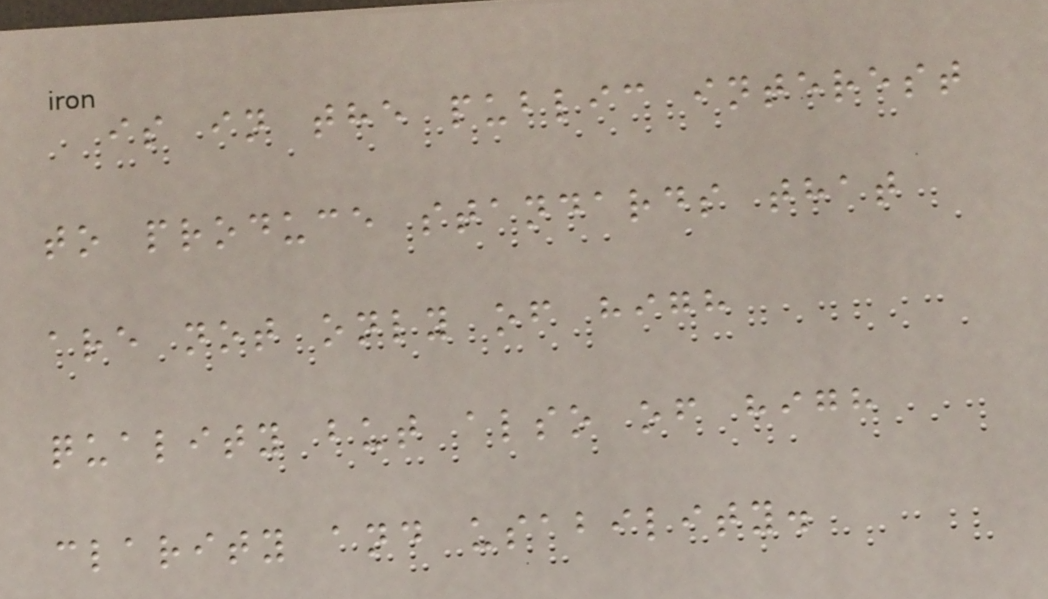is in the public interest
to produce standards that
are not only of high
quality but also of high
clarity and usability.
